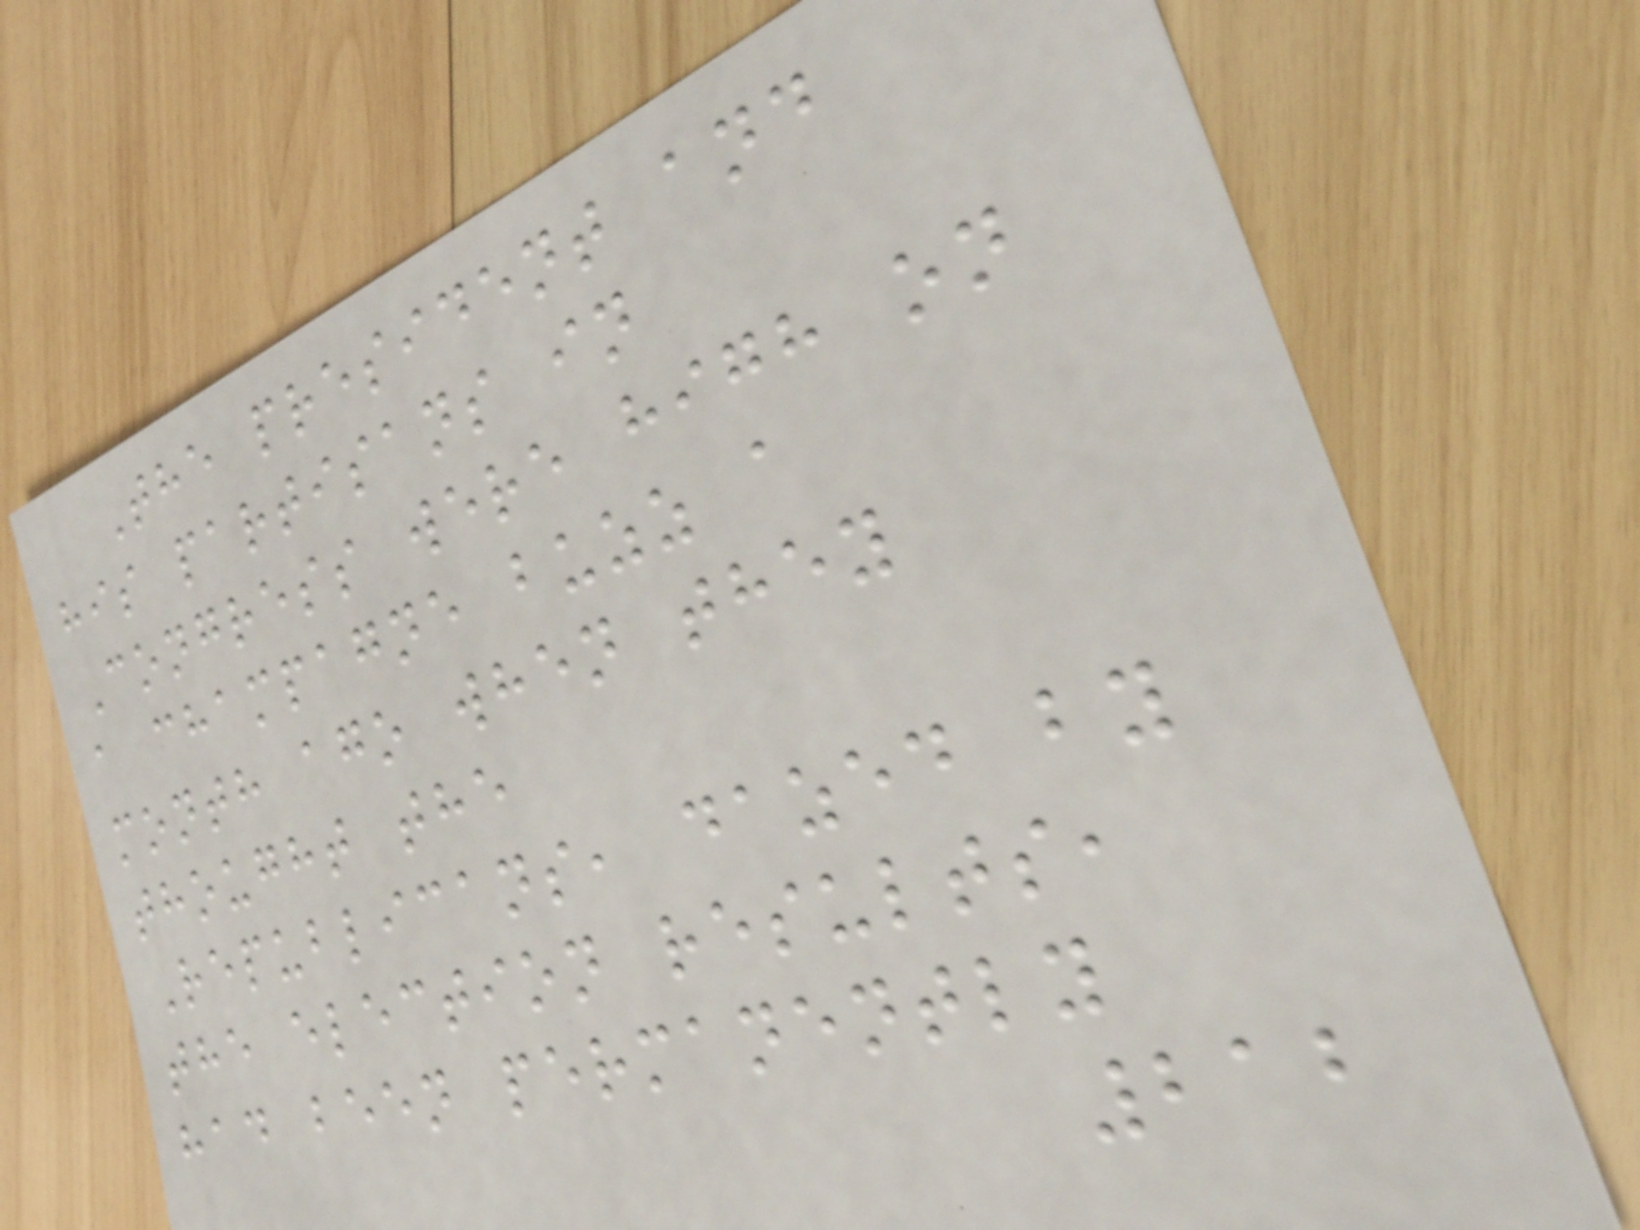The president and
his partisans in
Congress were high on
a champagne buzz a
month ago when they
thought the
Republicans, dazed by
the election results,
had been permanently
212
